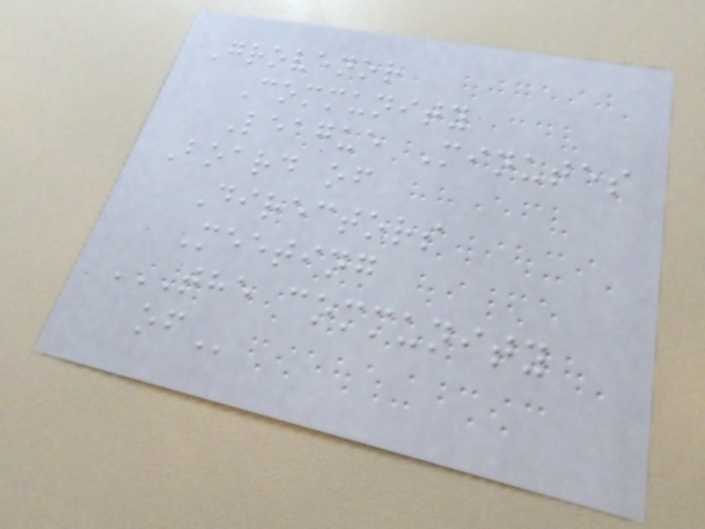Grovenor
Community
League Minutes
Board of
Directors
Meeting
THE COMMUNITY
OF
